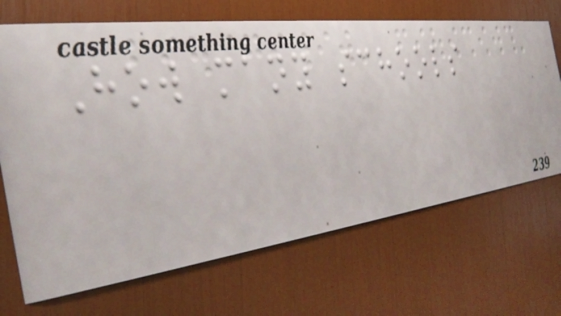How many schools
